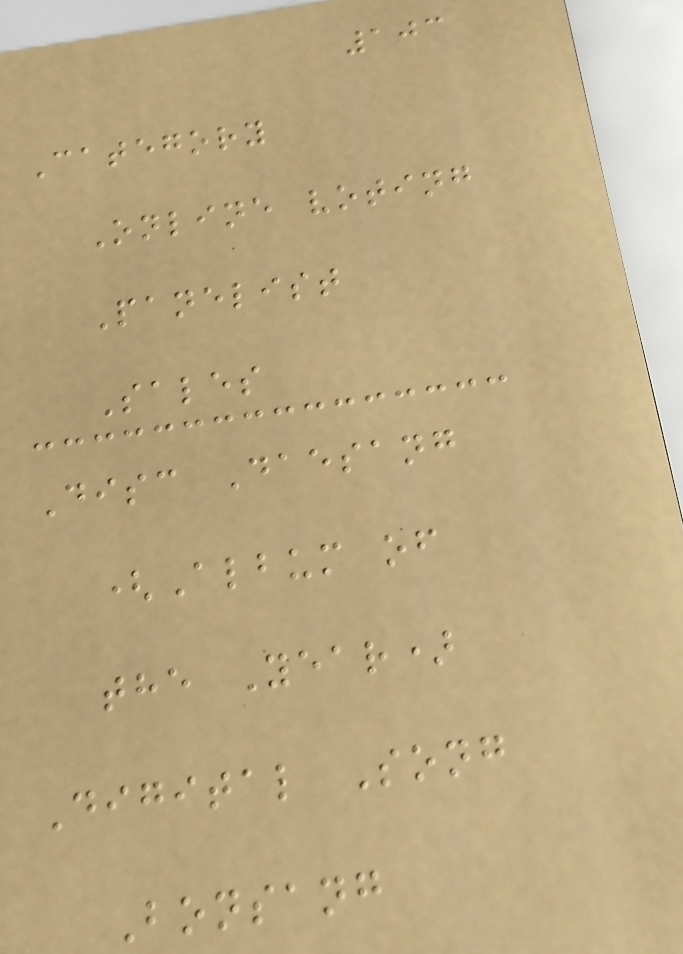103
Category
Online voting
Panelist
Sales
Disc Daesang
(Album of
the Year)
Digital Song
Bonsang
